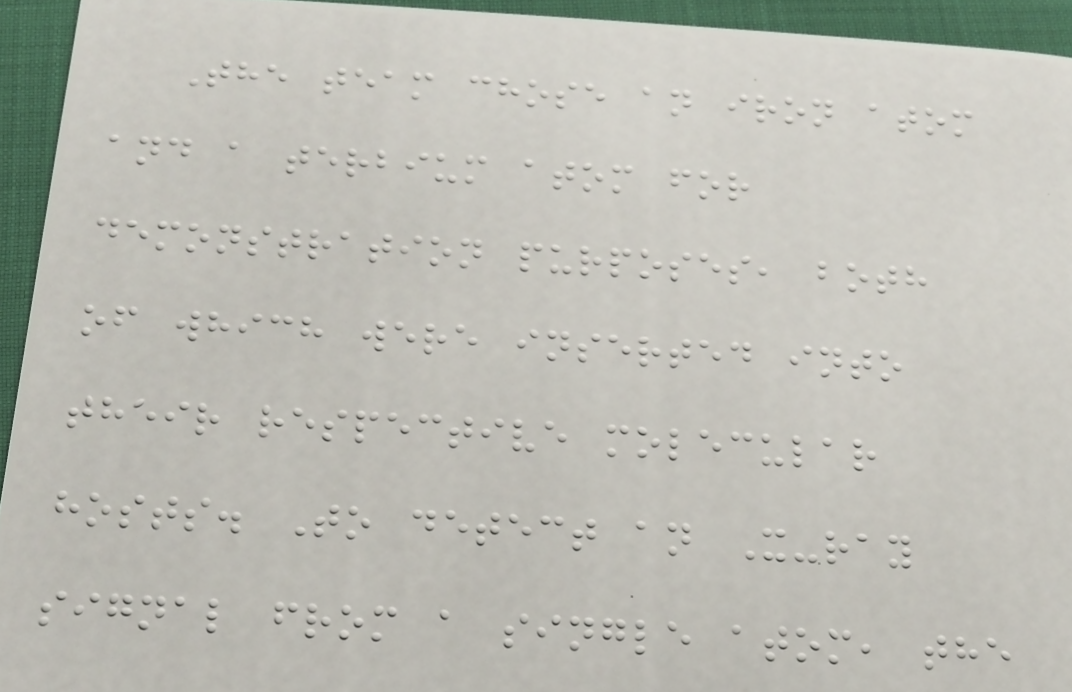The team chose an iron atom
and a terbium atom for
demonstration purposes, both
of which were inserted into
their respective molecular
hosts. To detect an X-ray
signal from a single atom, the
